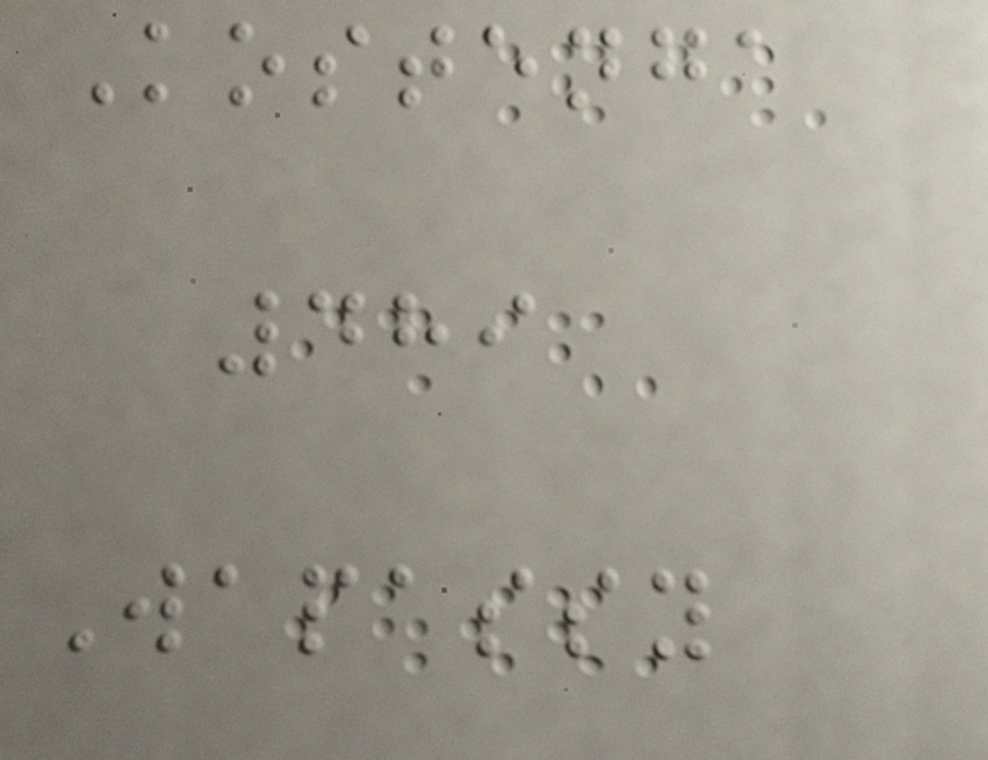Kostenga
489
Wapassy
